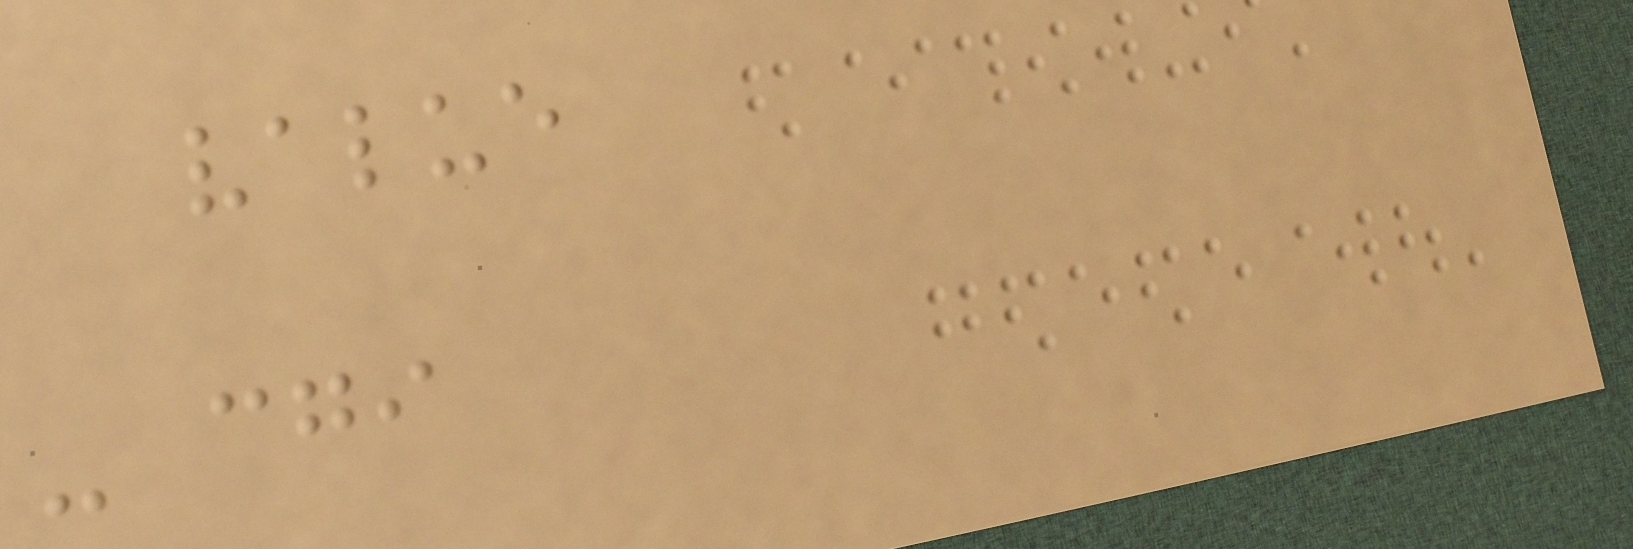value
- cgi
